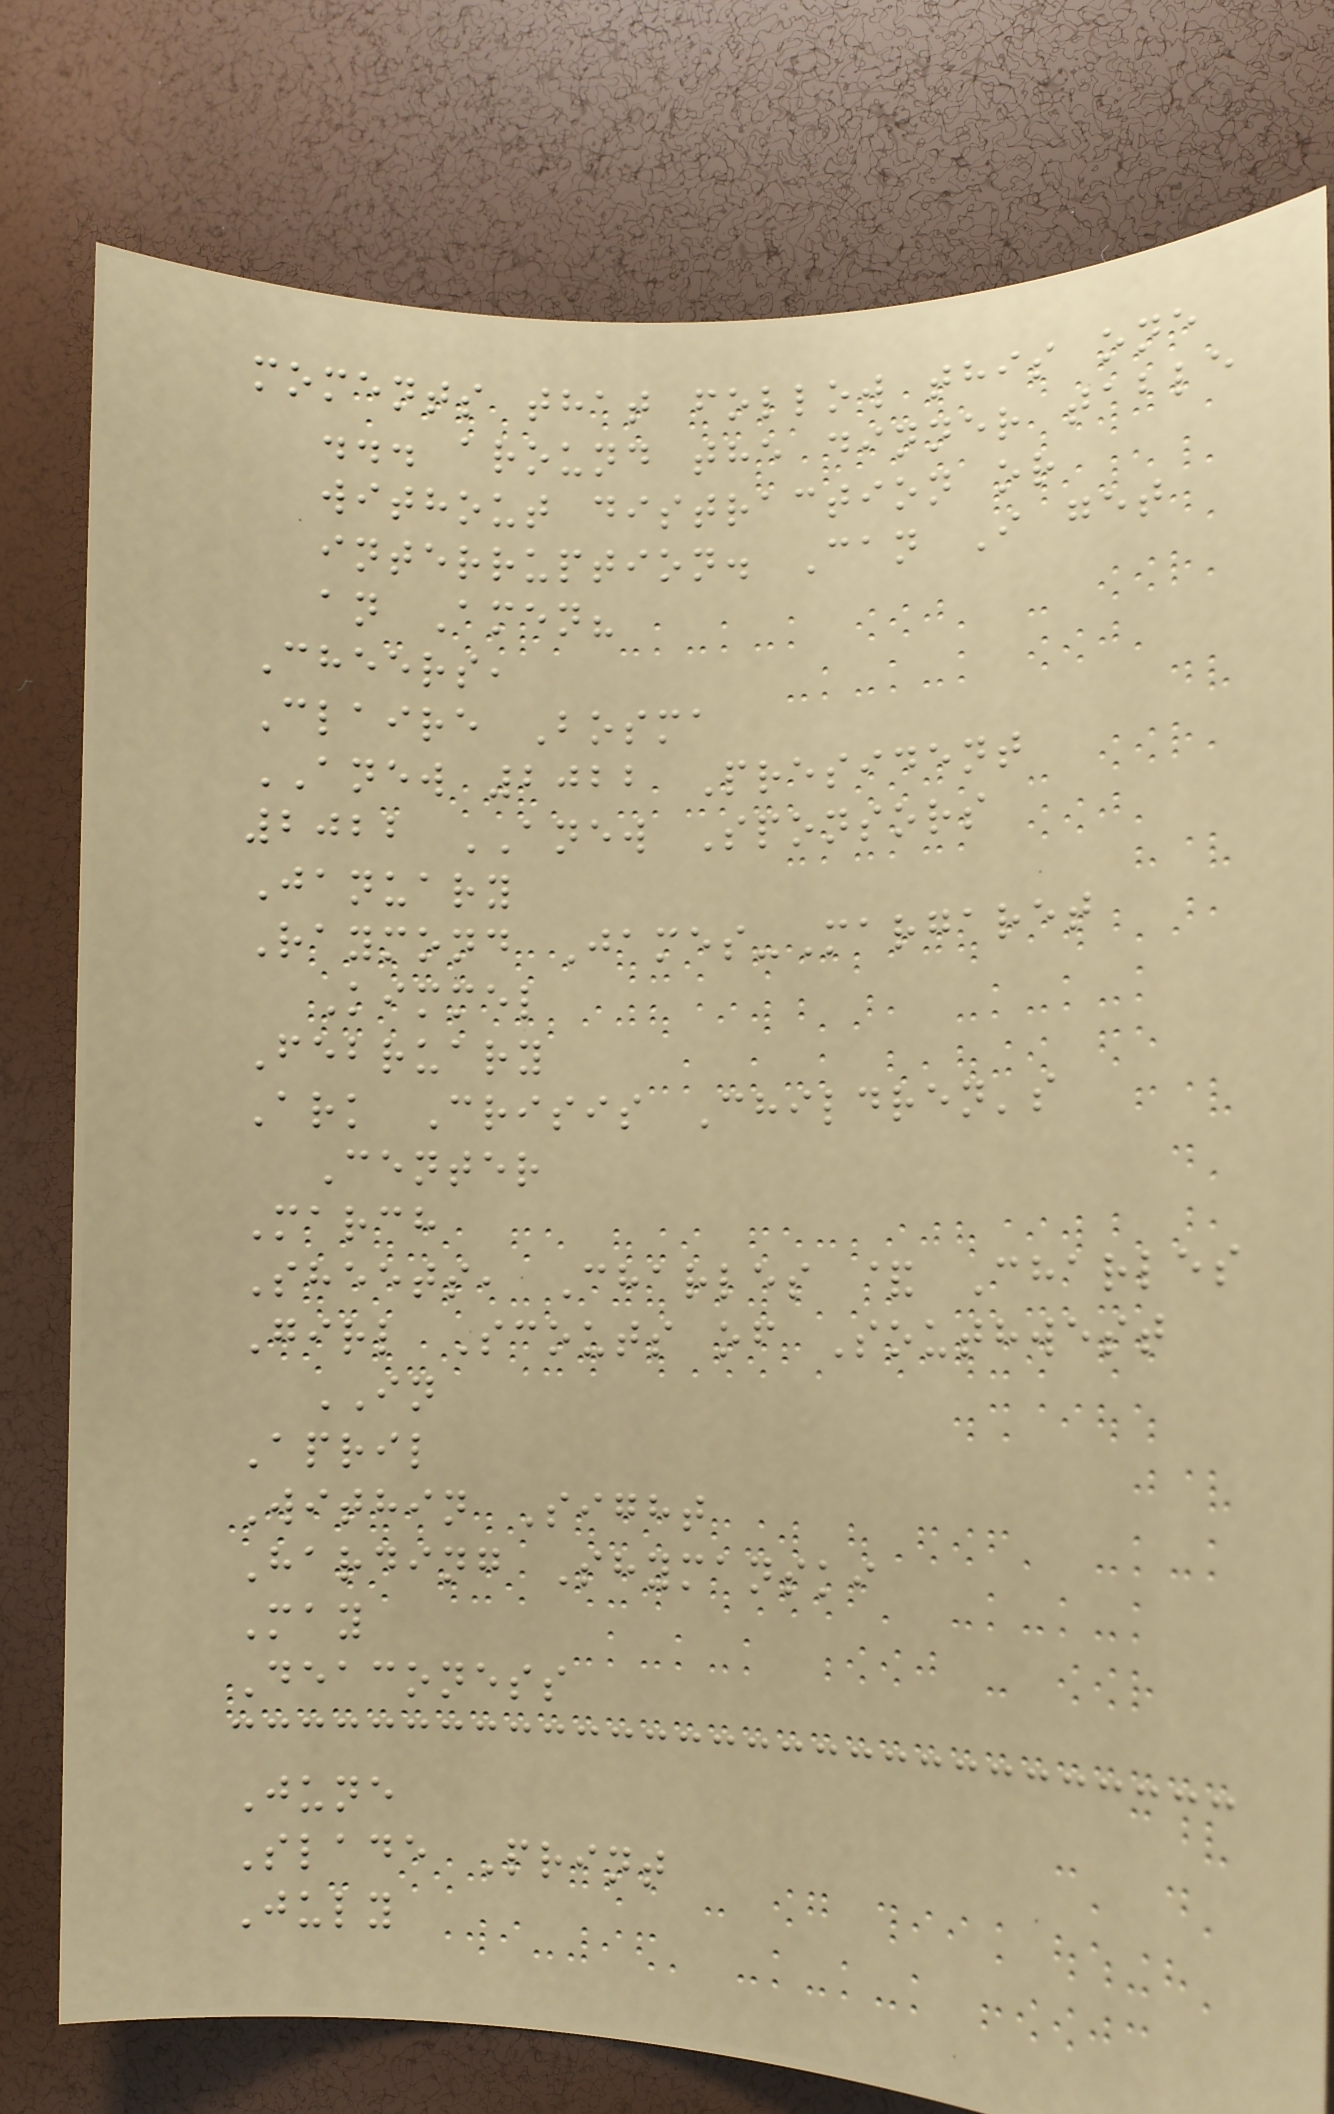moments that follow this one
... around the dinner table
without distraction or
interruption. Can I get
an Amen?
Cheers,
Claire Bosma
ANEW 2022 President
2022 ANEW Sponsors
January
Raymond James-Margaret
Kimmel
February
Ark Crisis Children's
Center
March
Sheets, Charles & Charles
Girl Scouts of Southwest
IN
April
Within Sight
Harding Shymanski
May
Deaconess
June
Slade Print
July
